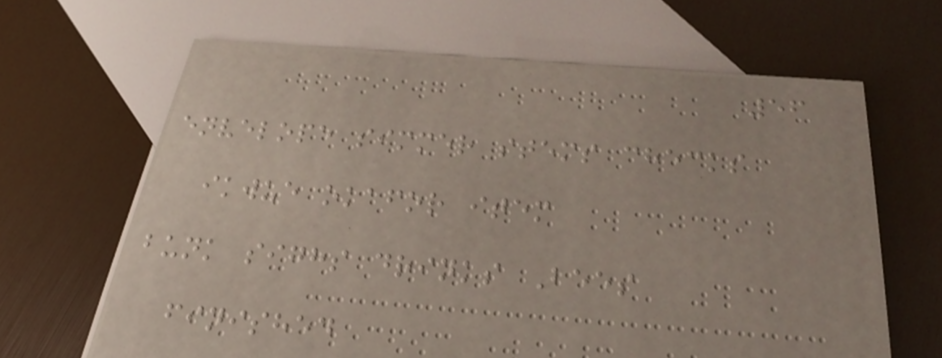56
envelope simmer stems checks
ikwue okafor item
bunk sighs drinks Bees
finished
